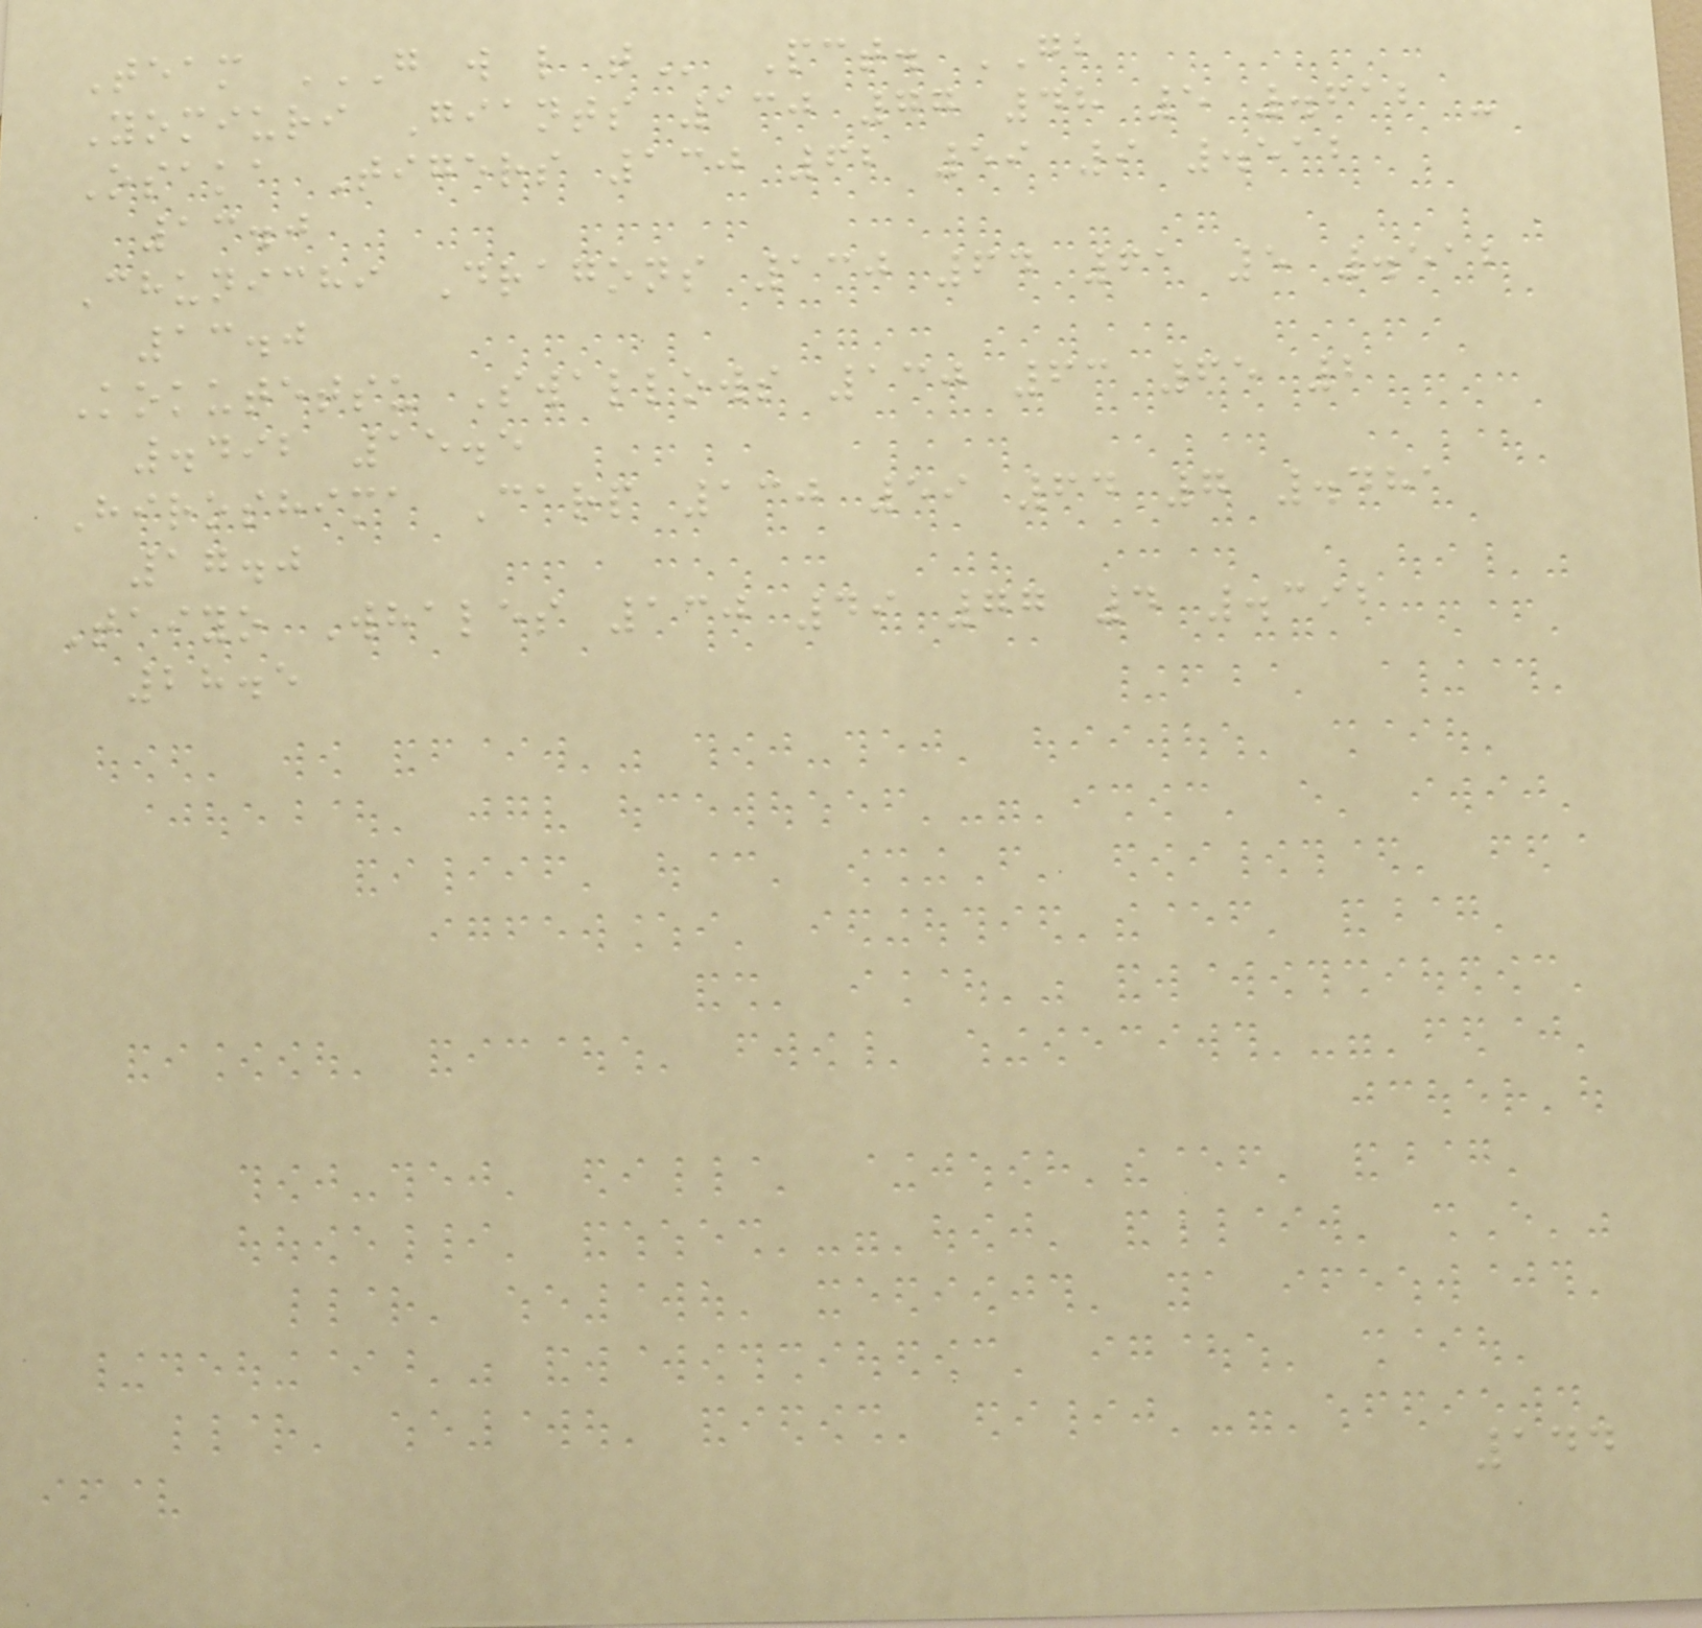Team G W L T Pct. GB
Yomiuri Giants 130 77 48 5 .612 -
Osaka Tigers 130 62 59 9 .512
13.0
Chunichi Dragons 130 64 61 5 .512
13.0
Kokutetsu Swallows 130 63 65 2
.492 15.5
Hiroshima Carp 130 59 64 7 .481
17.0
Taiyo Whales 130 49 77 4 .392
28.5
144
